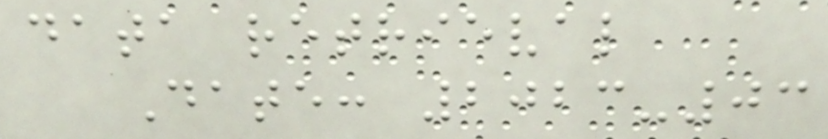data retrieval
Date: 2023-03
